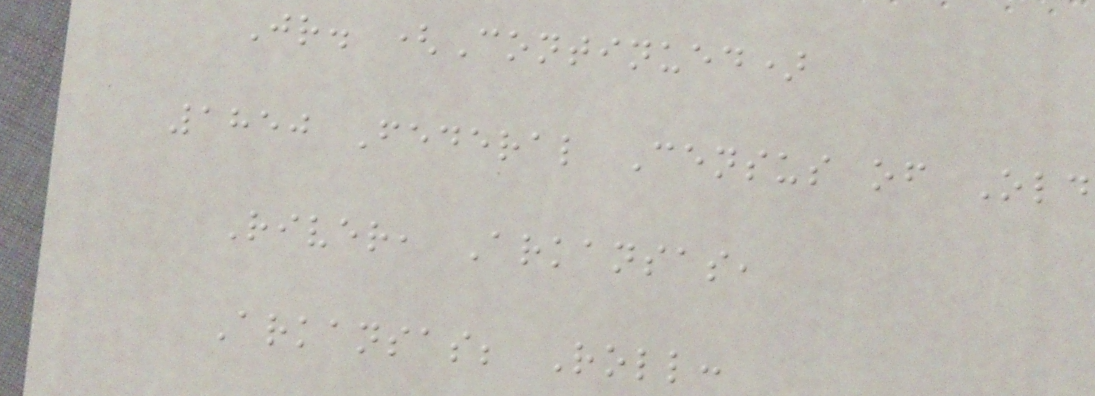Jr. (Continued)
1850 Federal Census of Old
River, Arkansas,
Arkansas; Roll:
